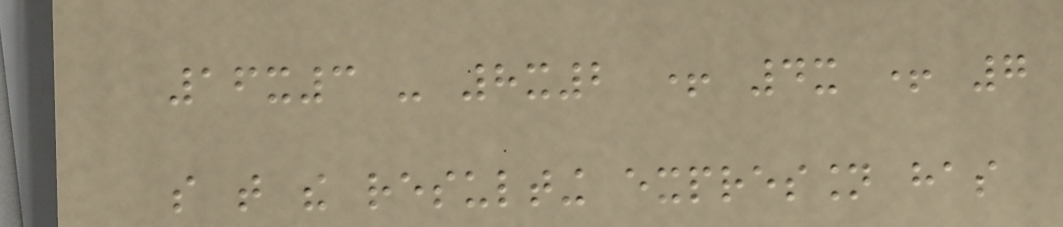16x3 - 8x2 + 4x + 7
so that the resulting expression has
